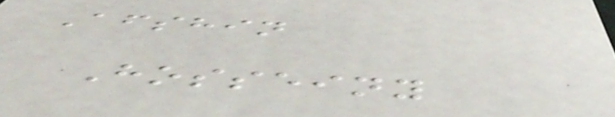Afshin
Hosseiny
